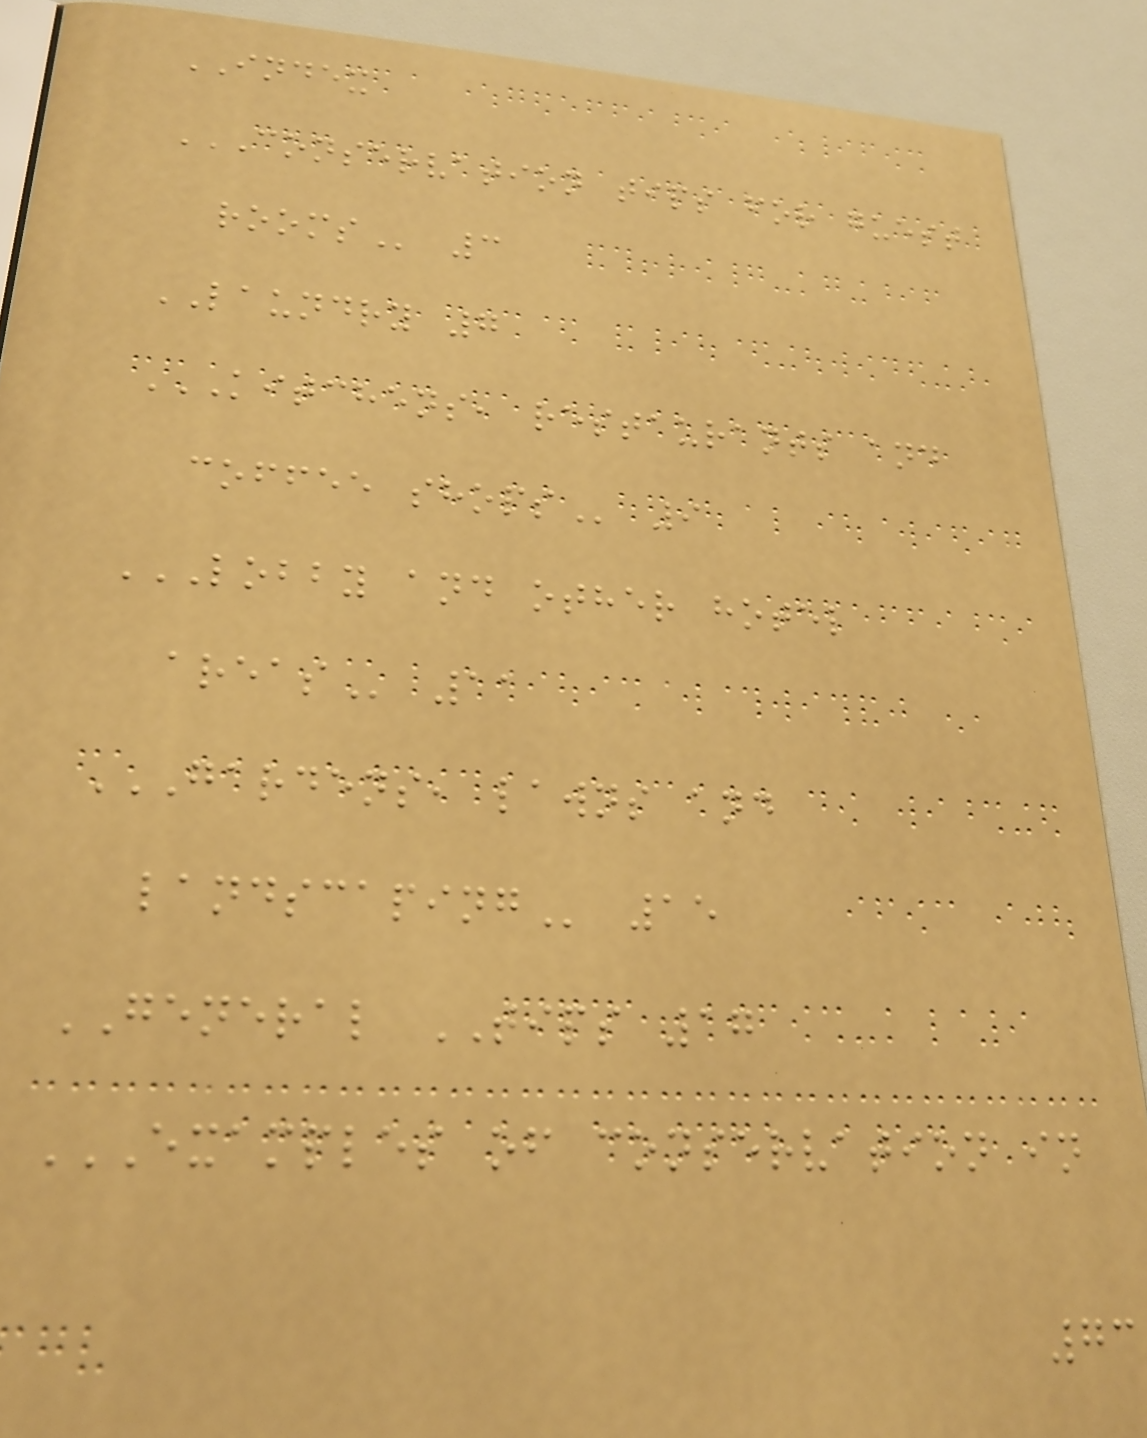INDEX
CONSERVATION TIPS FOR GUEST
ROOMS 3
LAUNDRY 7
KITCHENS, RESTAURANTS AND
COFFEE SHOPS 9
LOBBY AND OTHER HOTEL
AREAS 11
GARDENS, LAWNS AND
LANDSCAPING 15
GENERAL TIPS 17
EXAMPLES OF CONSERVATION IN
73
